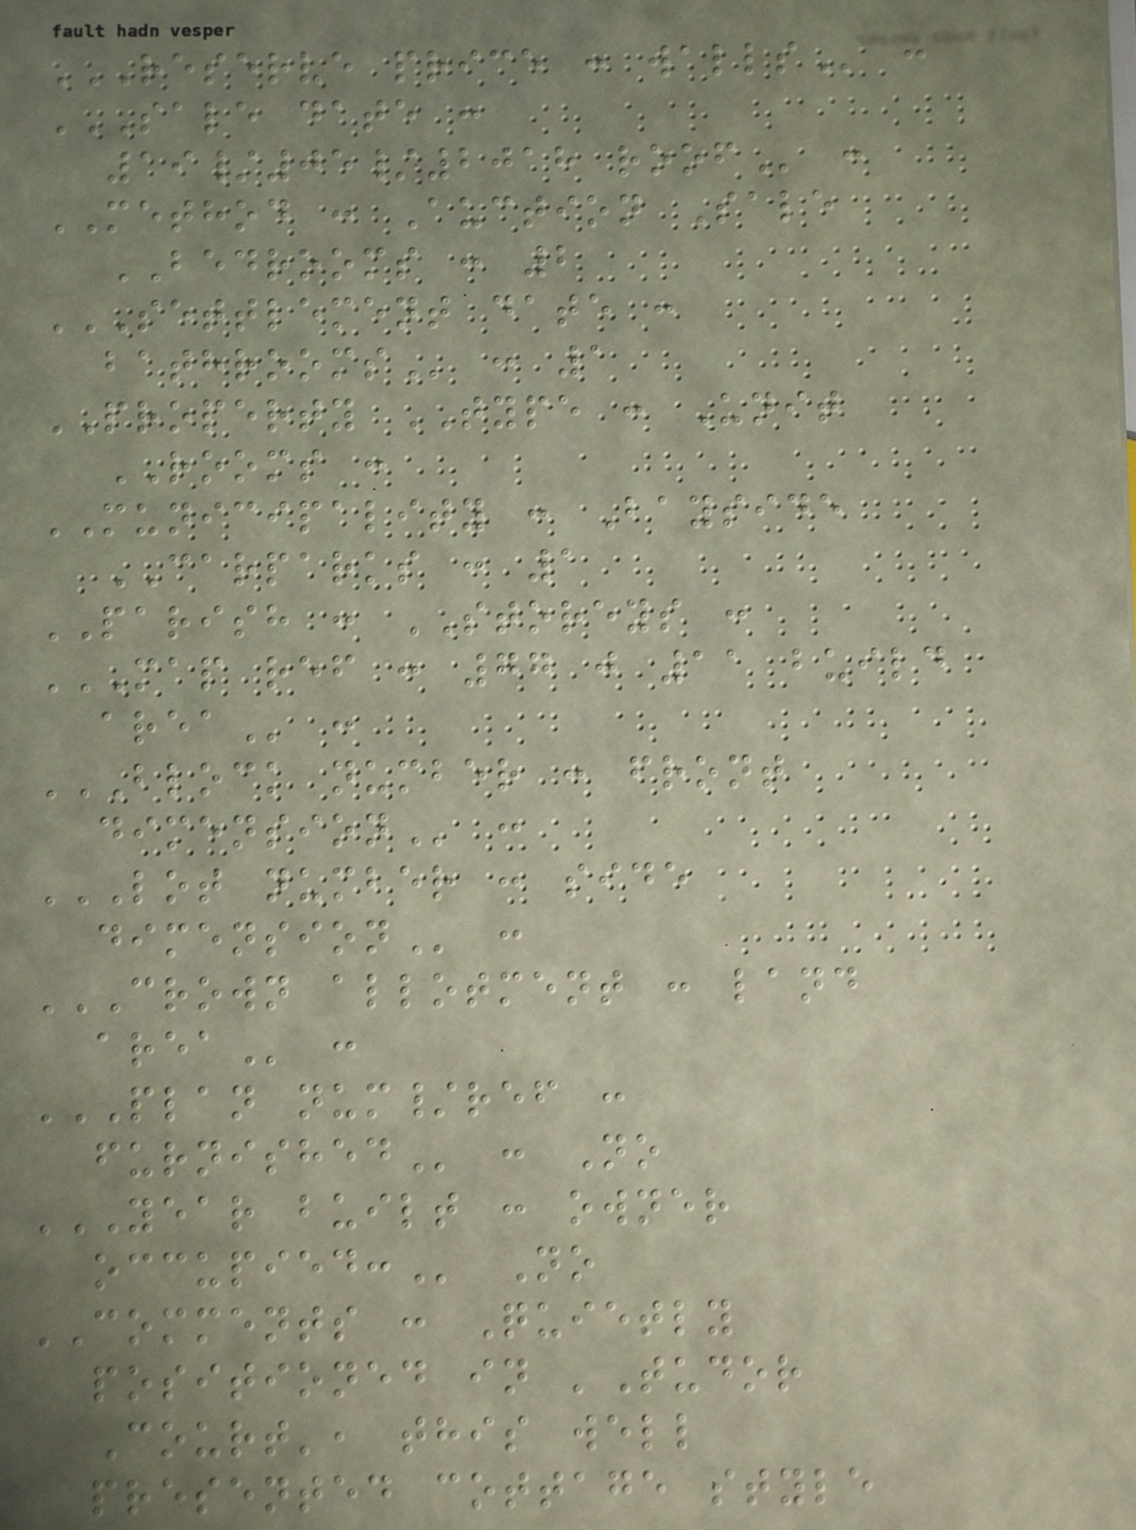RESERVE PRICE : WALLS :
SALE DATE :
19/05/2018 ROOF :
METHOD : Auction Sale
BEDROOMS : 2
SETTLEMENT DATE :
BATHROOMS : 1
PROPERTY TYPE : Unit
ROOMS :
MUNICIPALITY : Bayside
CARPARKS : 1
PARISH : STOREYS :
MAP REF : 77 J 11 BUILD
AREA :
BLOCK NUMBER : FRONT
DIMENSION :
LOT NUMBER : SIDE
DIMENSION :
CROWN ALLOTMENT : LAND
AREA :
PLAN NUM/REF :
FURNISHED : No
YEAR BUILT : OWNER
OCCUPIED: No
COMMENTS : Quietly
positioned in 'Tudor
Court', this well
presented cottage style
